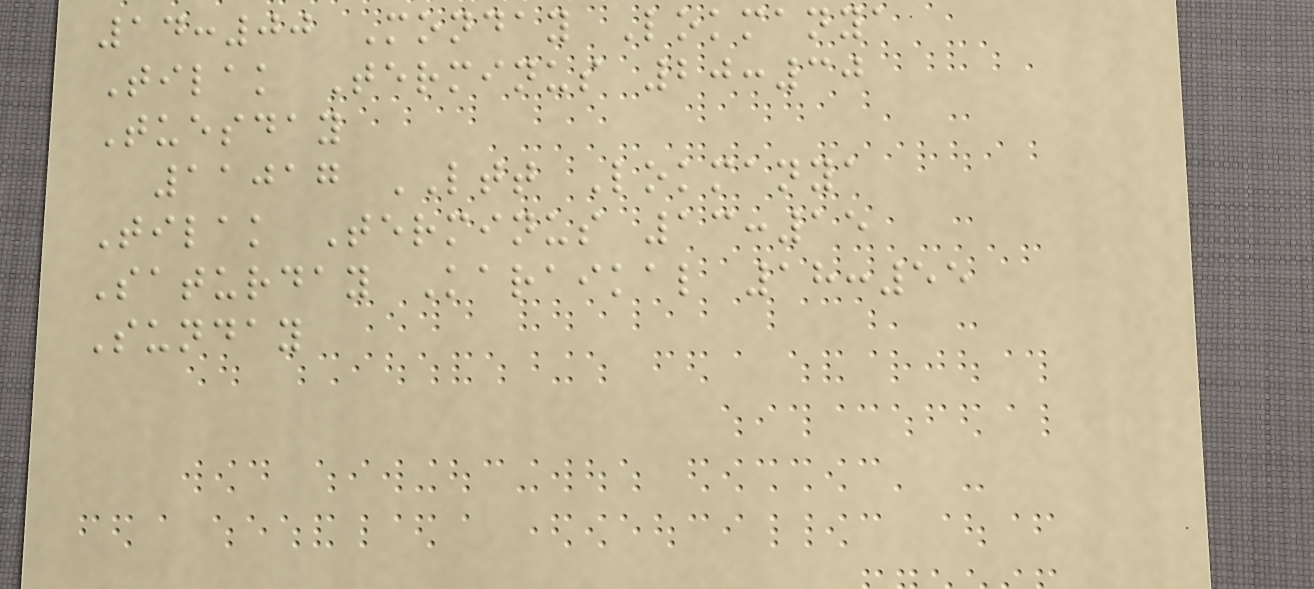14:00 Monday Lokmanya
Tilak Terminus 20:30
Tuesday
11017 LTT Lokmanya
Tilak Terminus 13:15
Saturday Karaikal 18:55
Sunday
